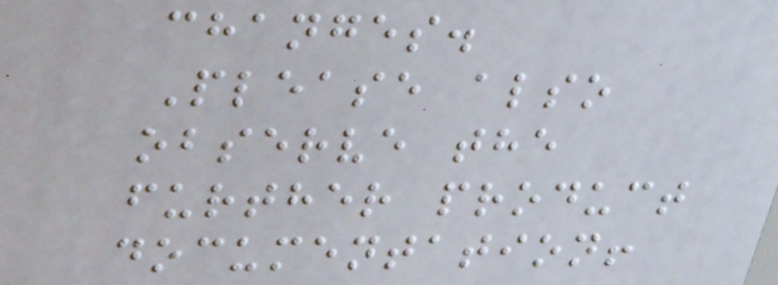changes.
Please also
observe the
further product
documentation!
